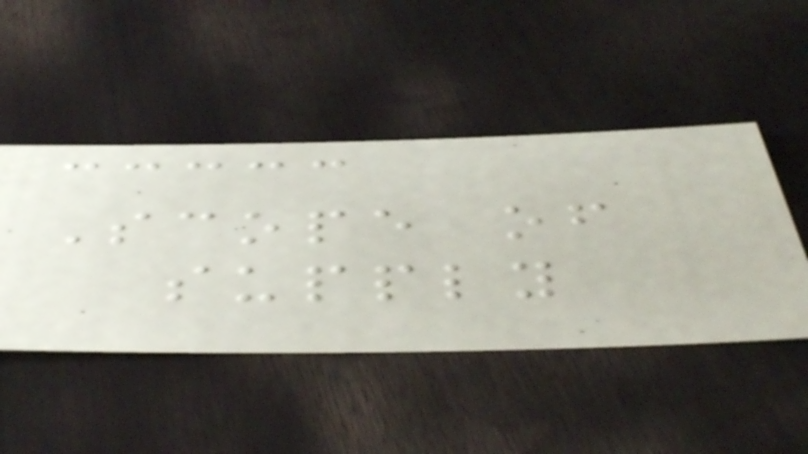Scope of
supply
